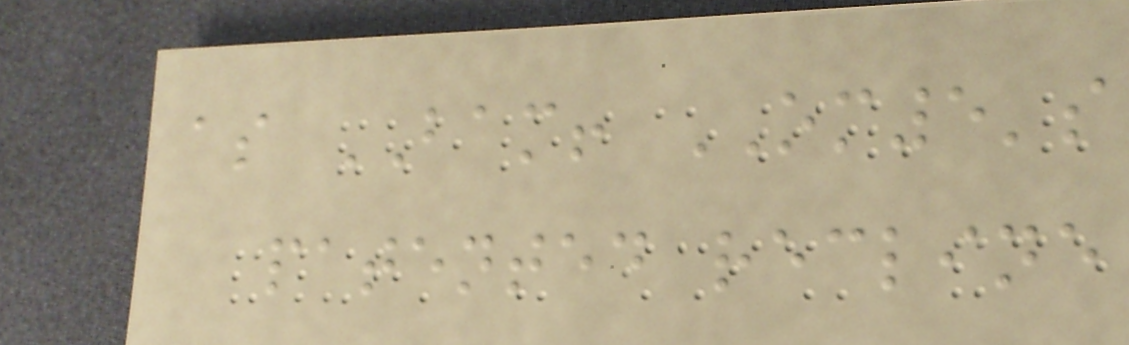as BAM! OM5's
patented recline
